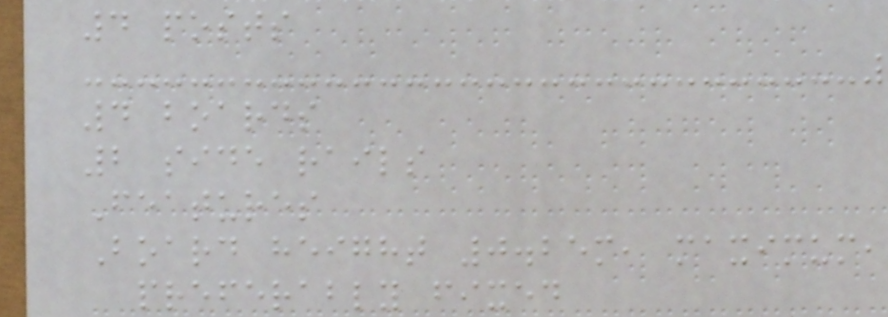4 posts
4 boards
2 side rails
Features
Board height 0.25m, maximum,
preferably fixed
